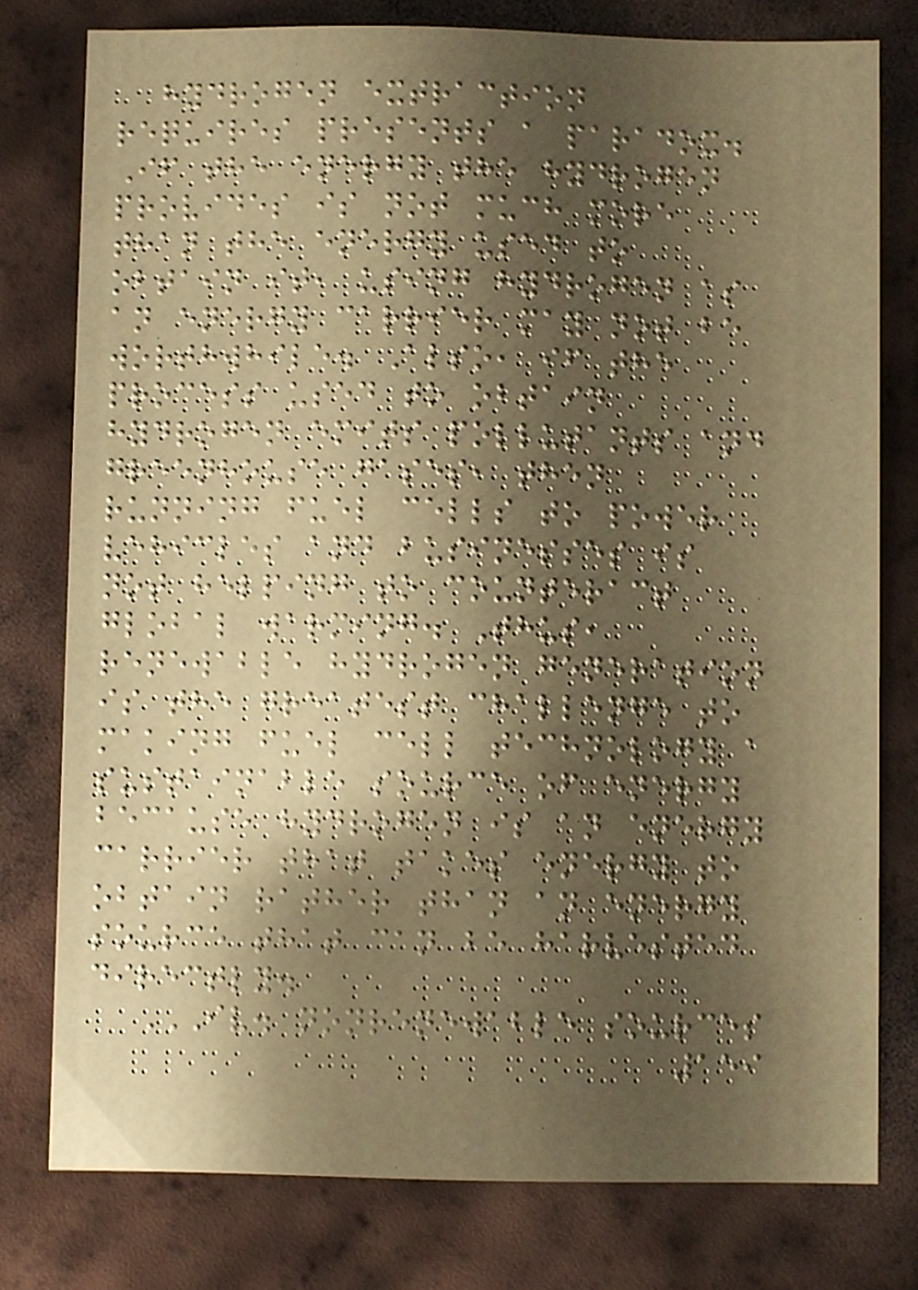hydrogen extraction
requires presents a paradox.
If the energy the hydrogen
provides is not much more
than the energy used to
obtain it, using hydrogen as
an energy carrier may not be
worthwhile. Also, if the
process used to obtain
hydrogen emits pollutants and
greenhouse gases, then
running fuel cells to power
vehicles and businesses is
not helping to counteract
global warming. Thus,
renewable hydrogen generation
is the greatest challenge to
making fuel cell technology a
sustainable source of energy
because hydrogen is an energy
carrier that takes energy to
obtain rather than an energy
source that can be harvested
directly.
IV. NONRENEWABLE SOURCES
159
